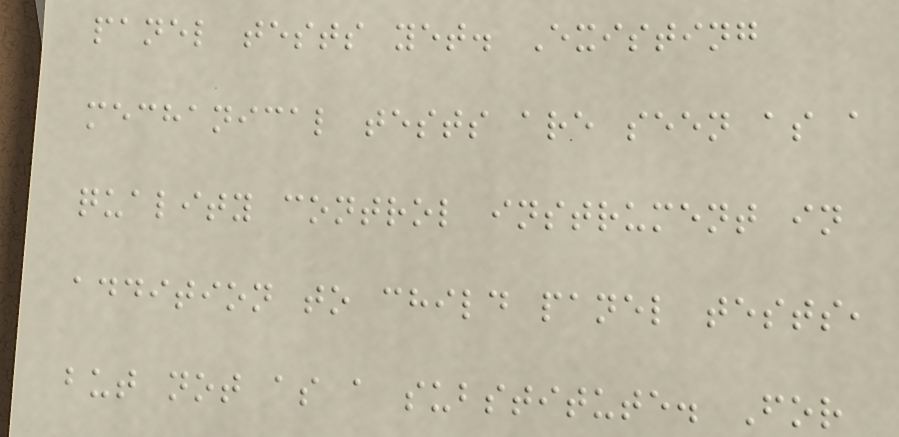panel tests yet. Existing
mechanical tests are seen as a
quality control instrument in
addition to child panel tests,
but not as a substitute. For
